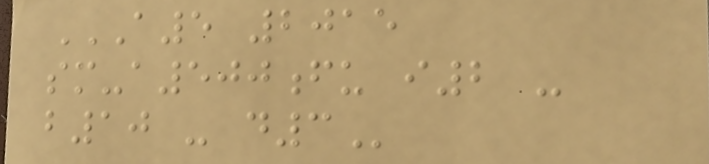A5 2015
SM-A500FU I2 -
B10 - D3
